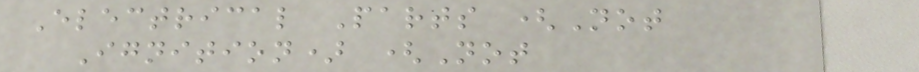Electrical Parts (Not
Ignition) (Not
